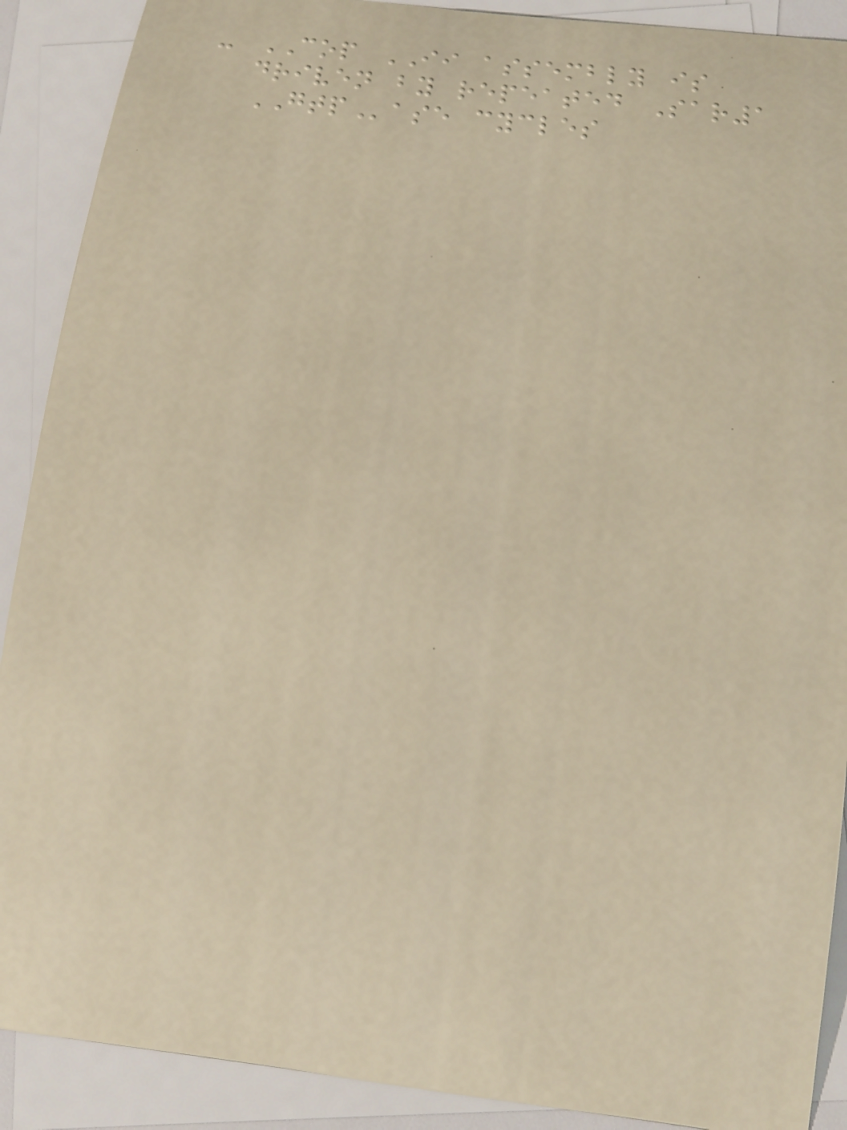- COP II assembly is
driven by repeated Sar1
GTPase cycles
